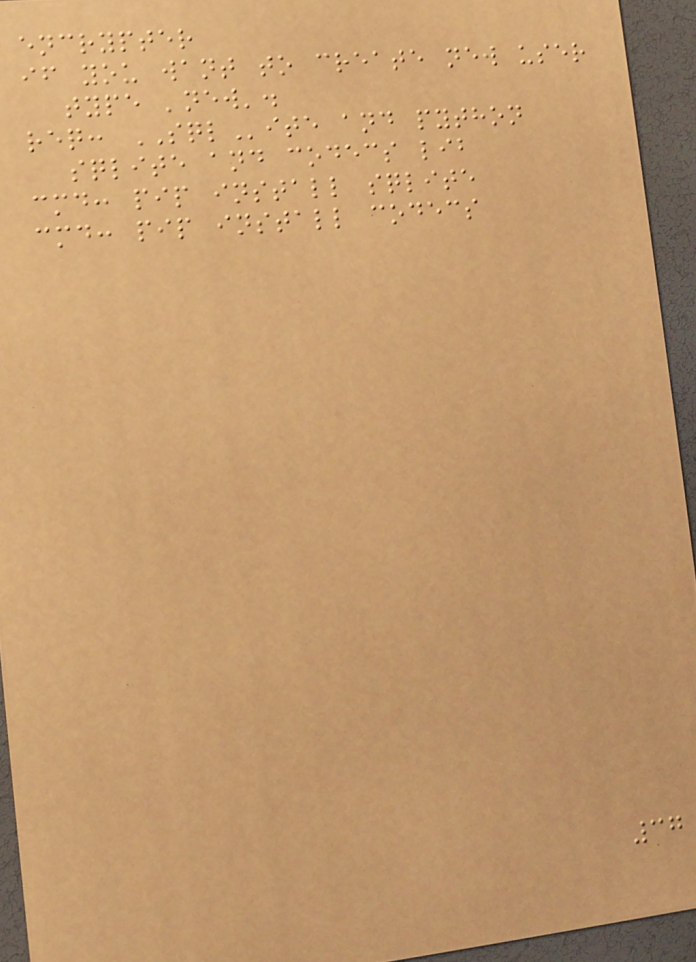encrypter
if you want to create new user
type 'new'.
req: SQLite and python
sqlite and codecs lib
cmd: pip install sqlite
cmd: pip install codecs
37
